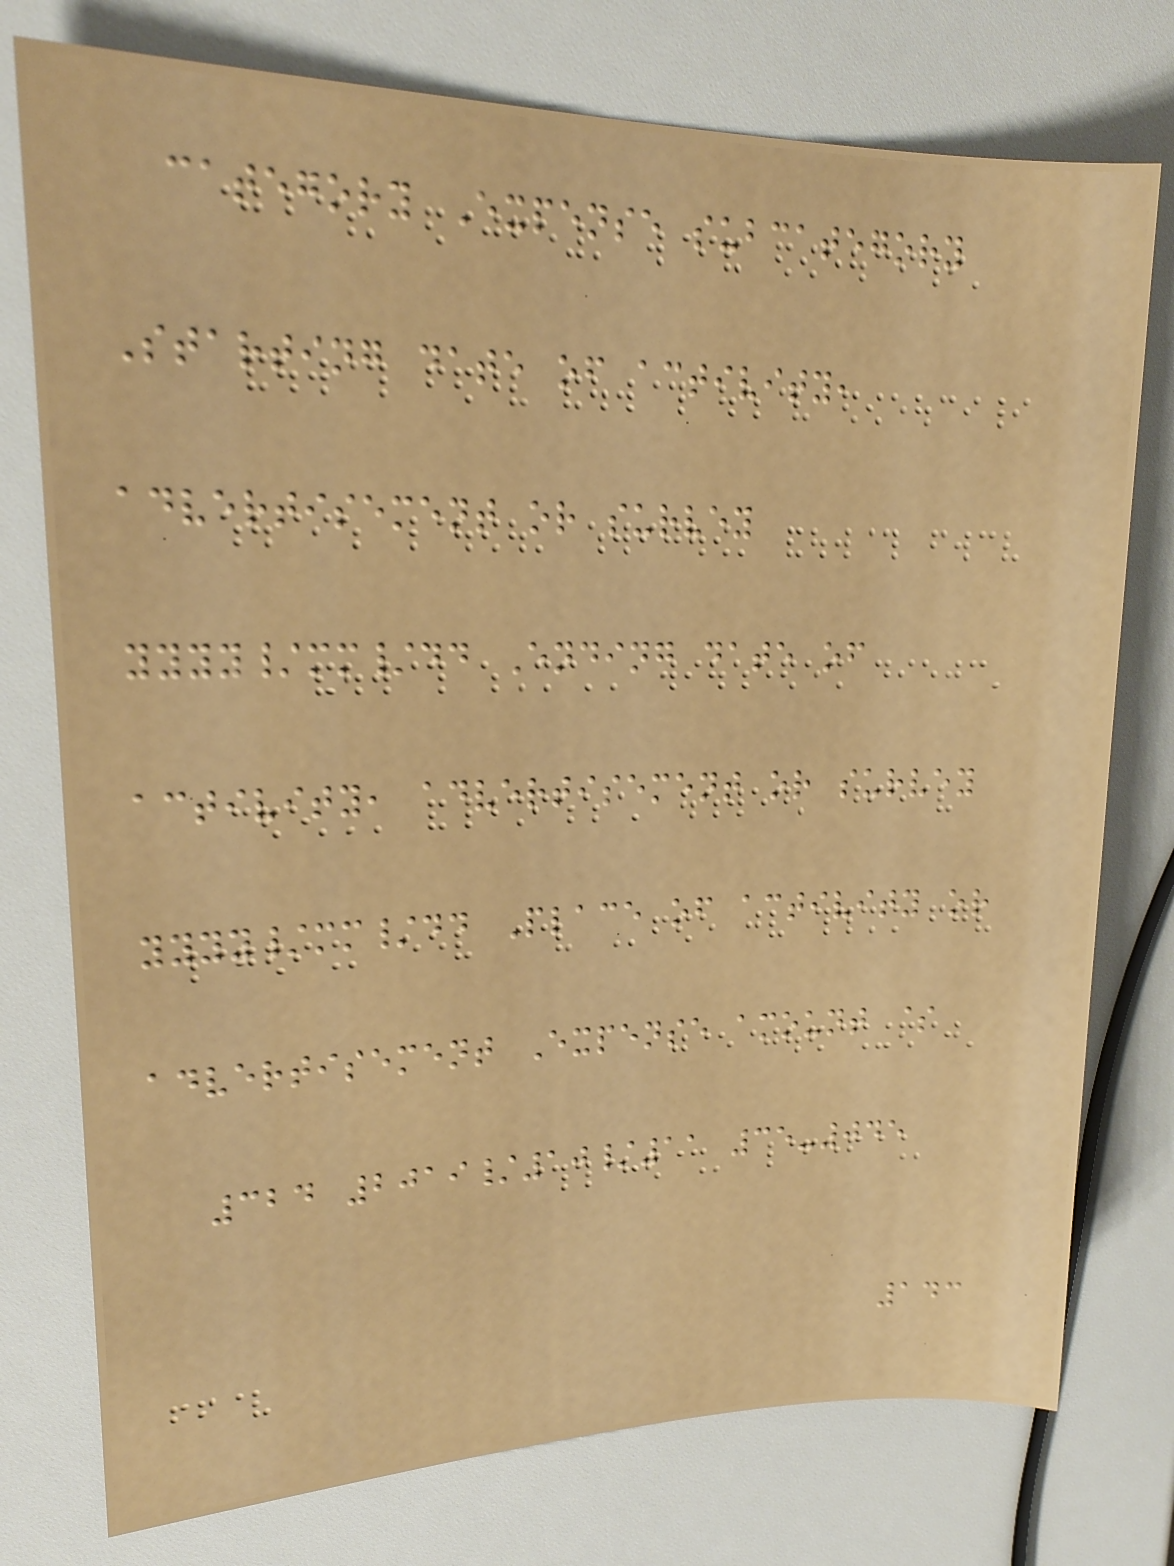category Expense subcategory
Starting date of activity,
advertisement or survey
yyyy/mm/dd Ending date of
activity, advertisement or survey
yyyy/mm/dd Place of activity or
advertisement Expense amount $
324 2019/10/11 35-045
143
